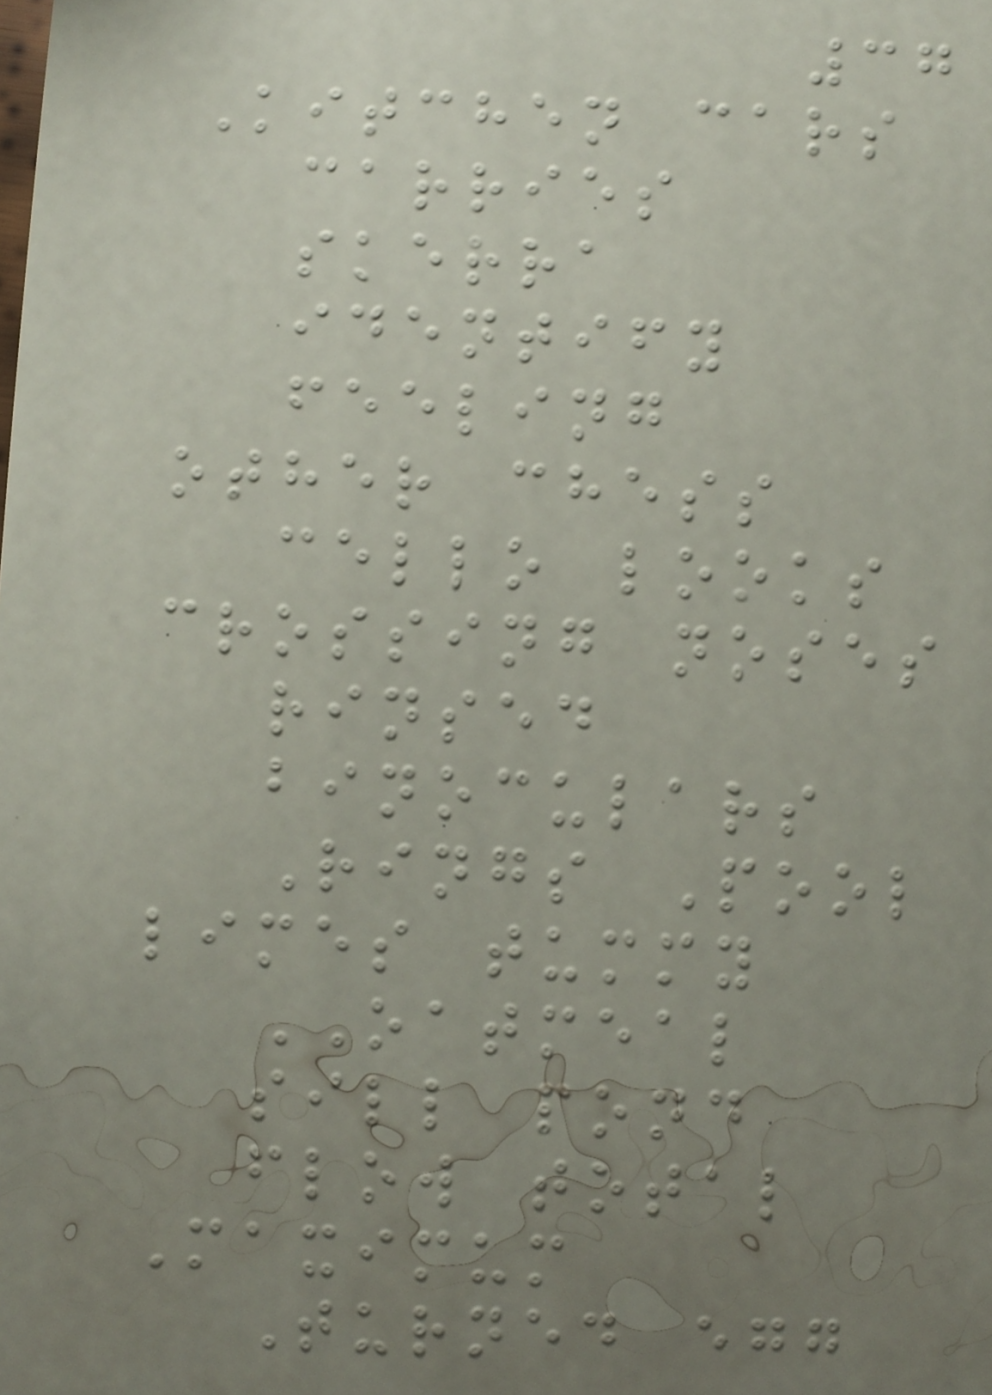37
Kitchen cars
carries
skerra
identify
feeling
other chess
cello looks
crossing noses
rinsed
binoculars
Rings Pool
limes tummy
OATMEAL
sill pond
flow total
Maximum
Turned egg
